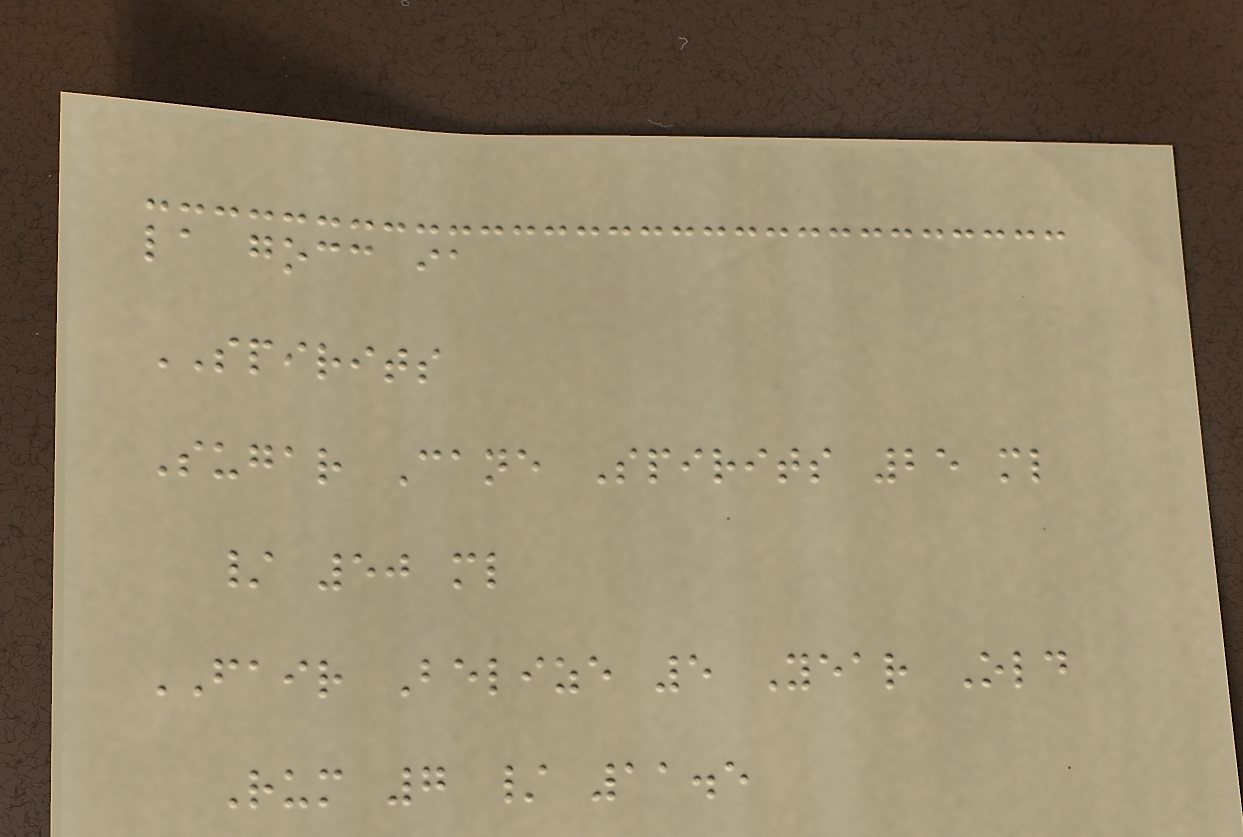la gocc ia
SPIRITS
Sugar Cane Spirits 25 ml
/ 50 ml
FAIR Belize 5 Year Old
Rum 7 / 11.5
